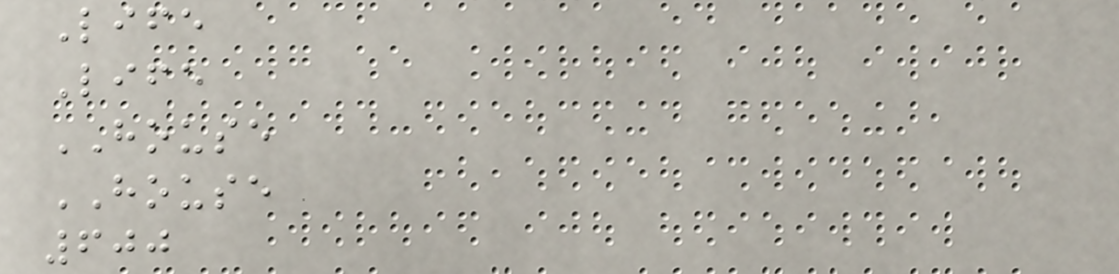Life
Life
HOUSE
HOUSE
600
